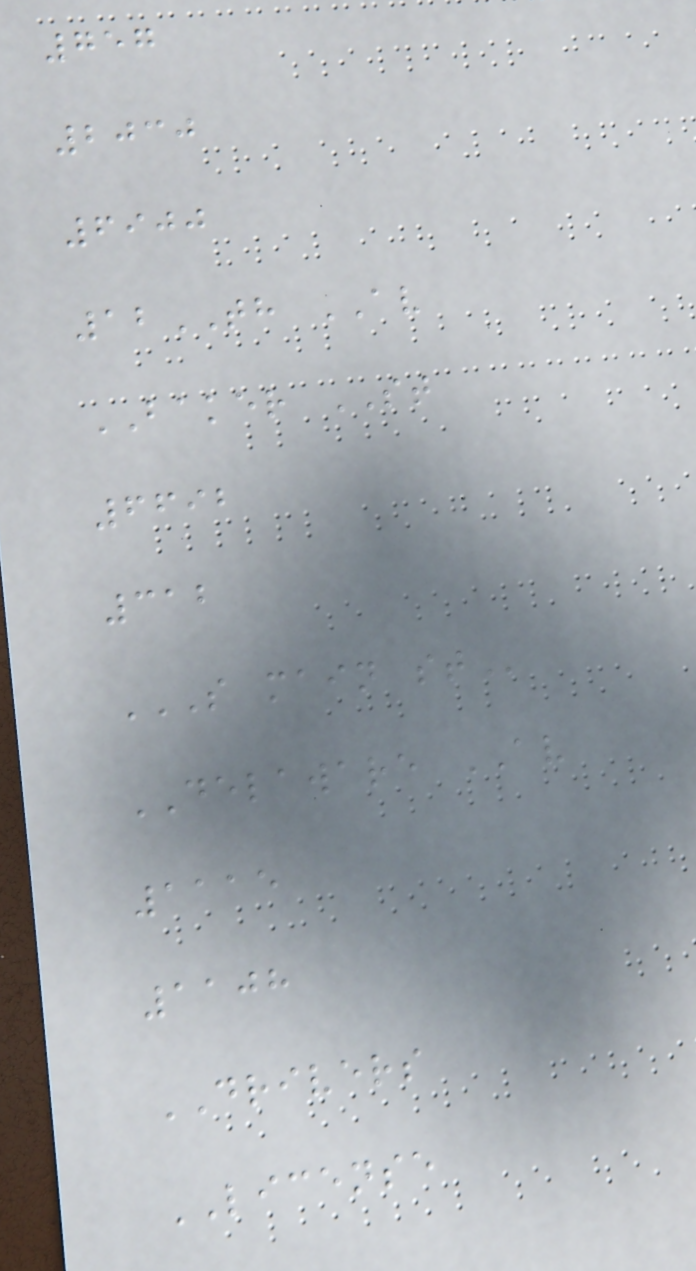757
2030
6900
12TH AV
BAKER ST
6692
312
S MAIN ST
DELAWARE AV
1115
1108
DRIVERS
LICENSE
